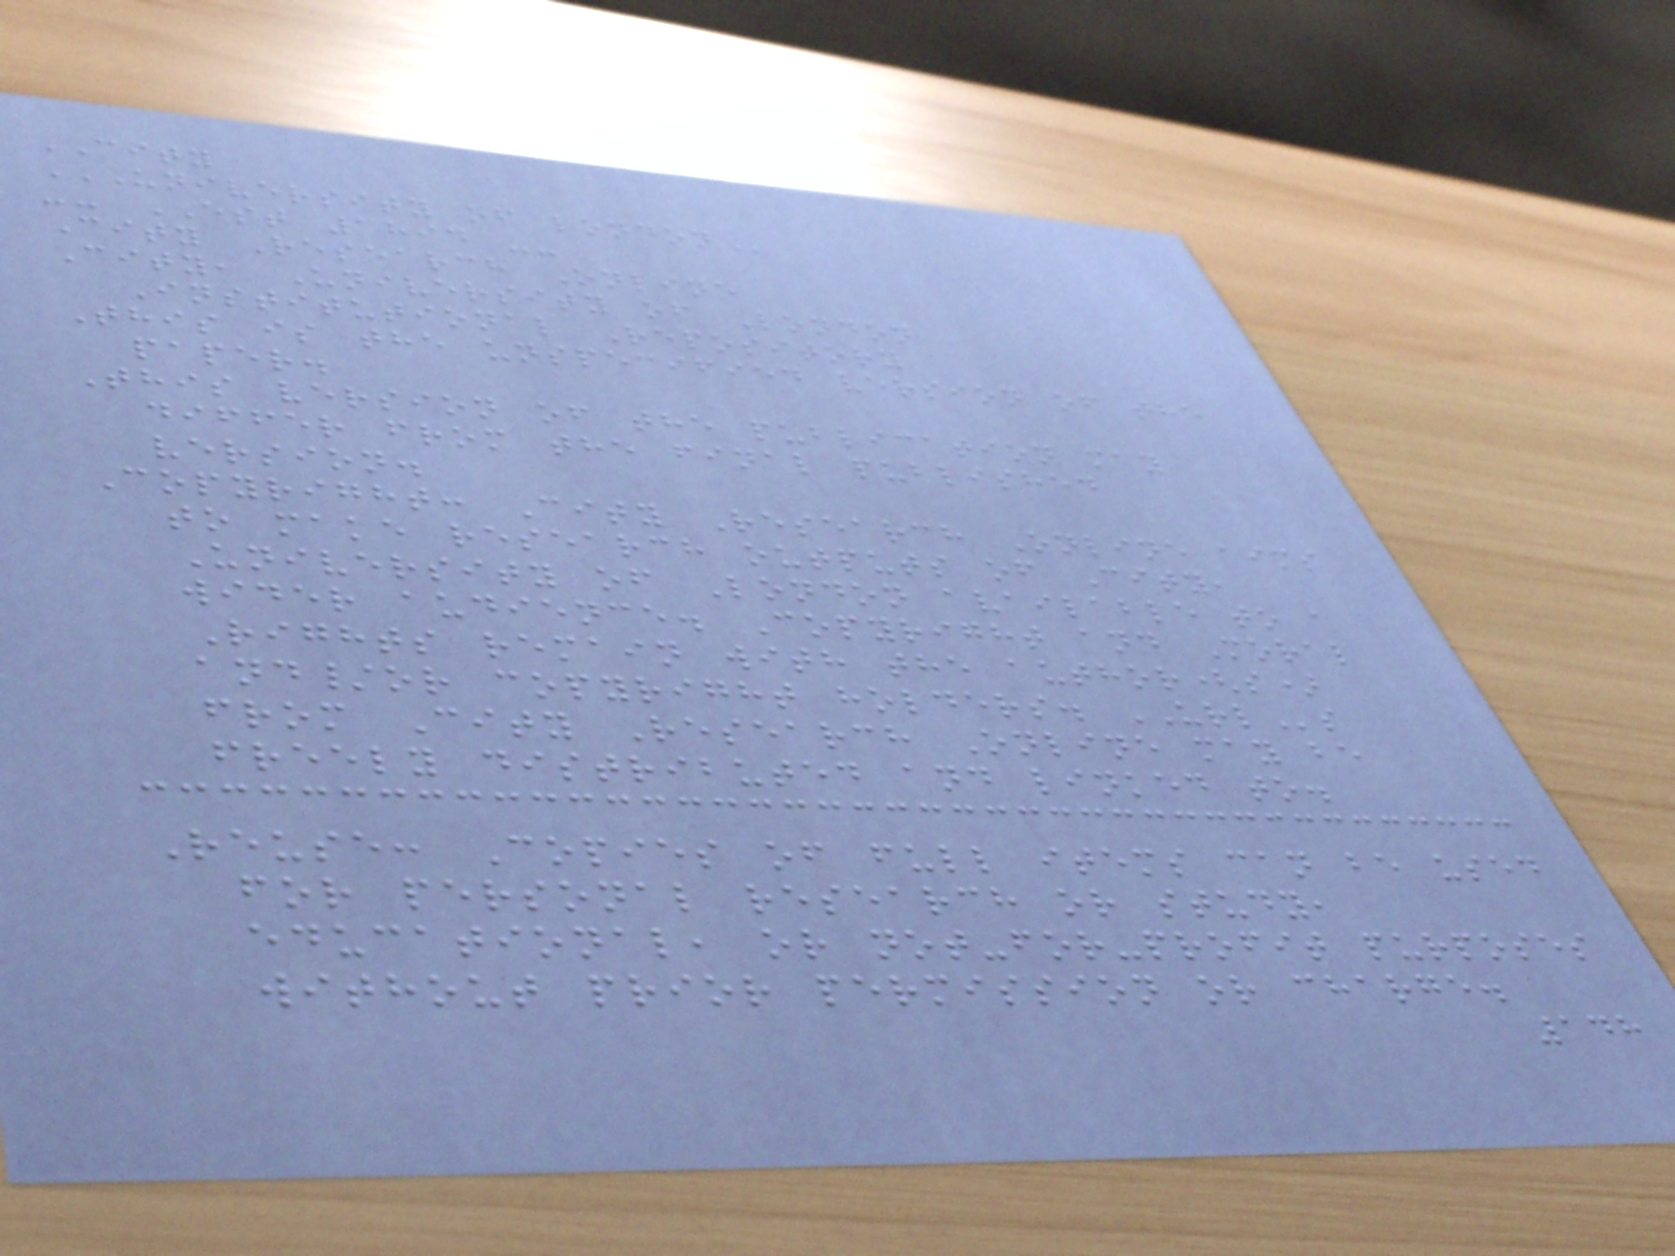CITY
UNIVERSITY OF LONDON
-- EST 1894 --
City Research Online
City, University of London
Institutional Repository
This is the unspecified version of the
paper.
This version of the publication may
differ from the final published
version.
Copyright: City Research Online aims
to make research outputs of City,
University of London available to a
wider audience. Copyright and Moral
Rights remain with the author(s)
and/or copyright holders. URLs
from City Research Online may be
freely distributed and linked to.
Reuse: Copies of full items can be used
for personal research or study,
educational, or not-for-profit purposes
without prior permission or charge.
148
